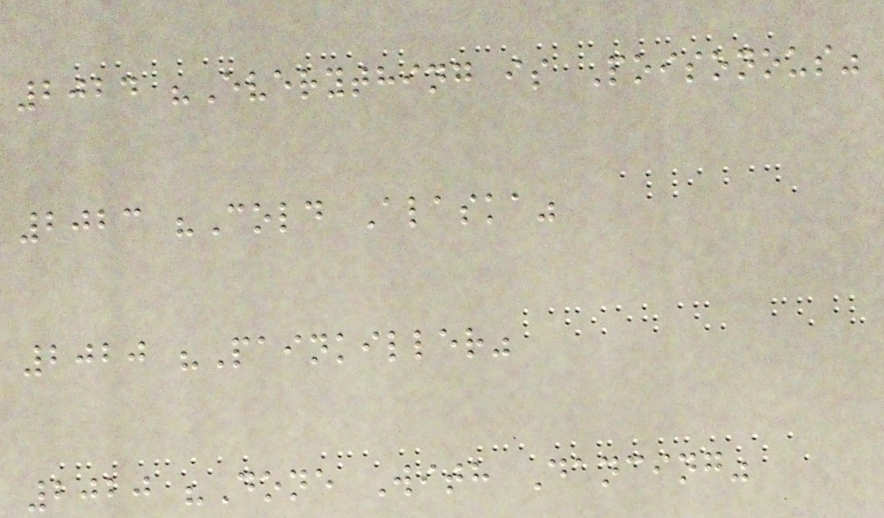2024 "Everything is Poisonous"
2023 "Cold Alaska"
2020 "Painkiller"
2020 "Done With Dancing"
